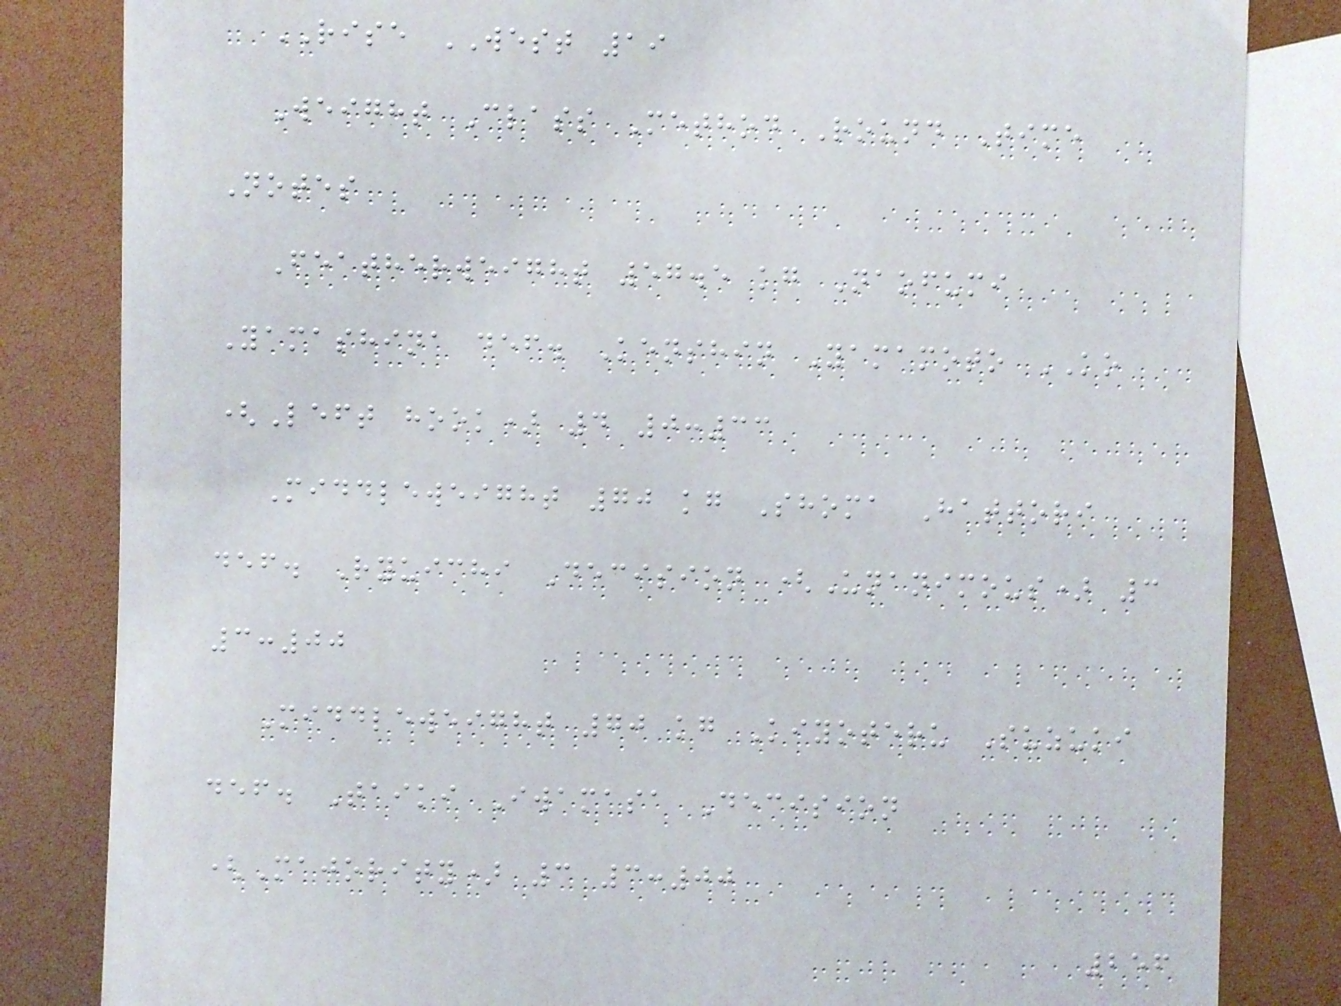RISE WEST 19
Weight Class Method Round Time
Notes
Featherweight 57.5 kg Naofumi
Yamashina def. Kenshin Yamamoto KO
(Left hook) 4 0:33
Middleweight 70 kg Shoma Hattori
def. Ryuichi Decision (Unanimous) 3
3:00
Middleweight 70 kg Kiyoteru Suzuki
def. Taiki Iwamasa Decision
(Majority) 3 3:00
256
